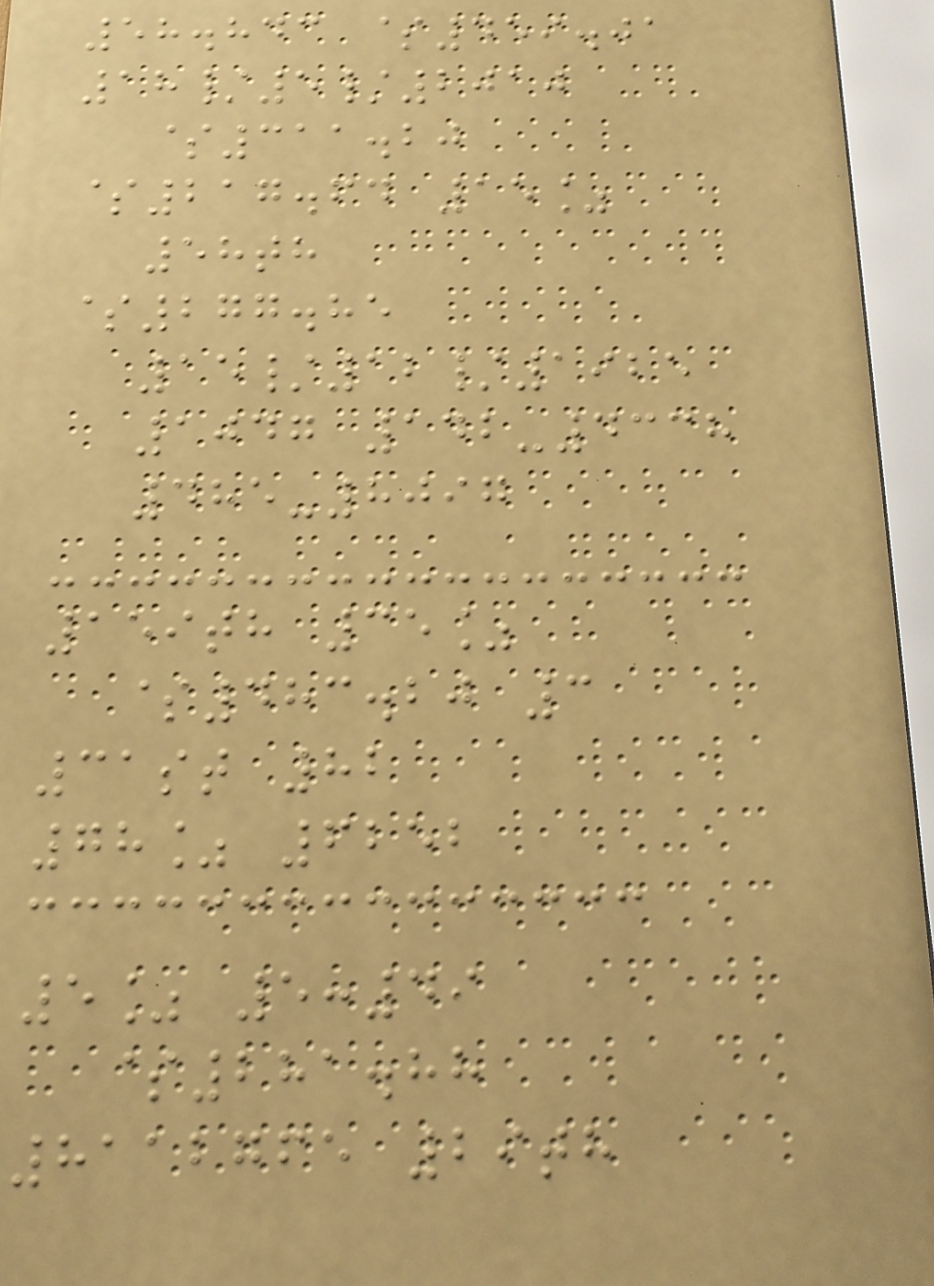58.843 $459.01
18/5/2010
$311.20
$217.64 15%
58th
$277.85
15/12/1925
1047 142-4338
485-8097
159th 35%
$483.20 3
31st 82
78% 6252
5% 5:49
$281.88
8112765 29th
